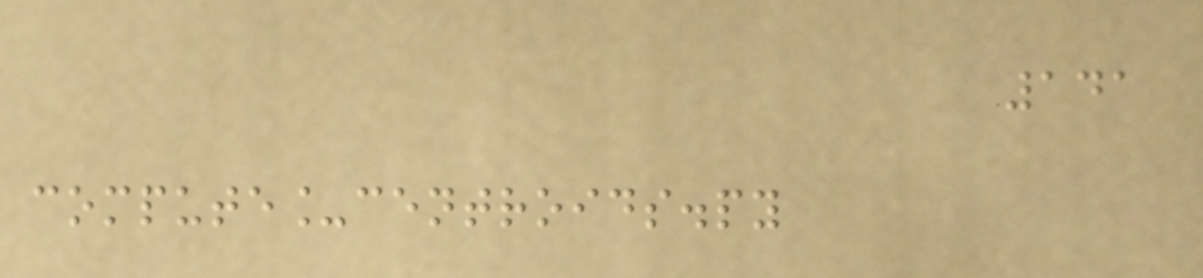141
compute_centroids.py
